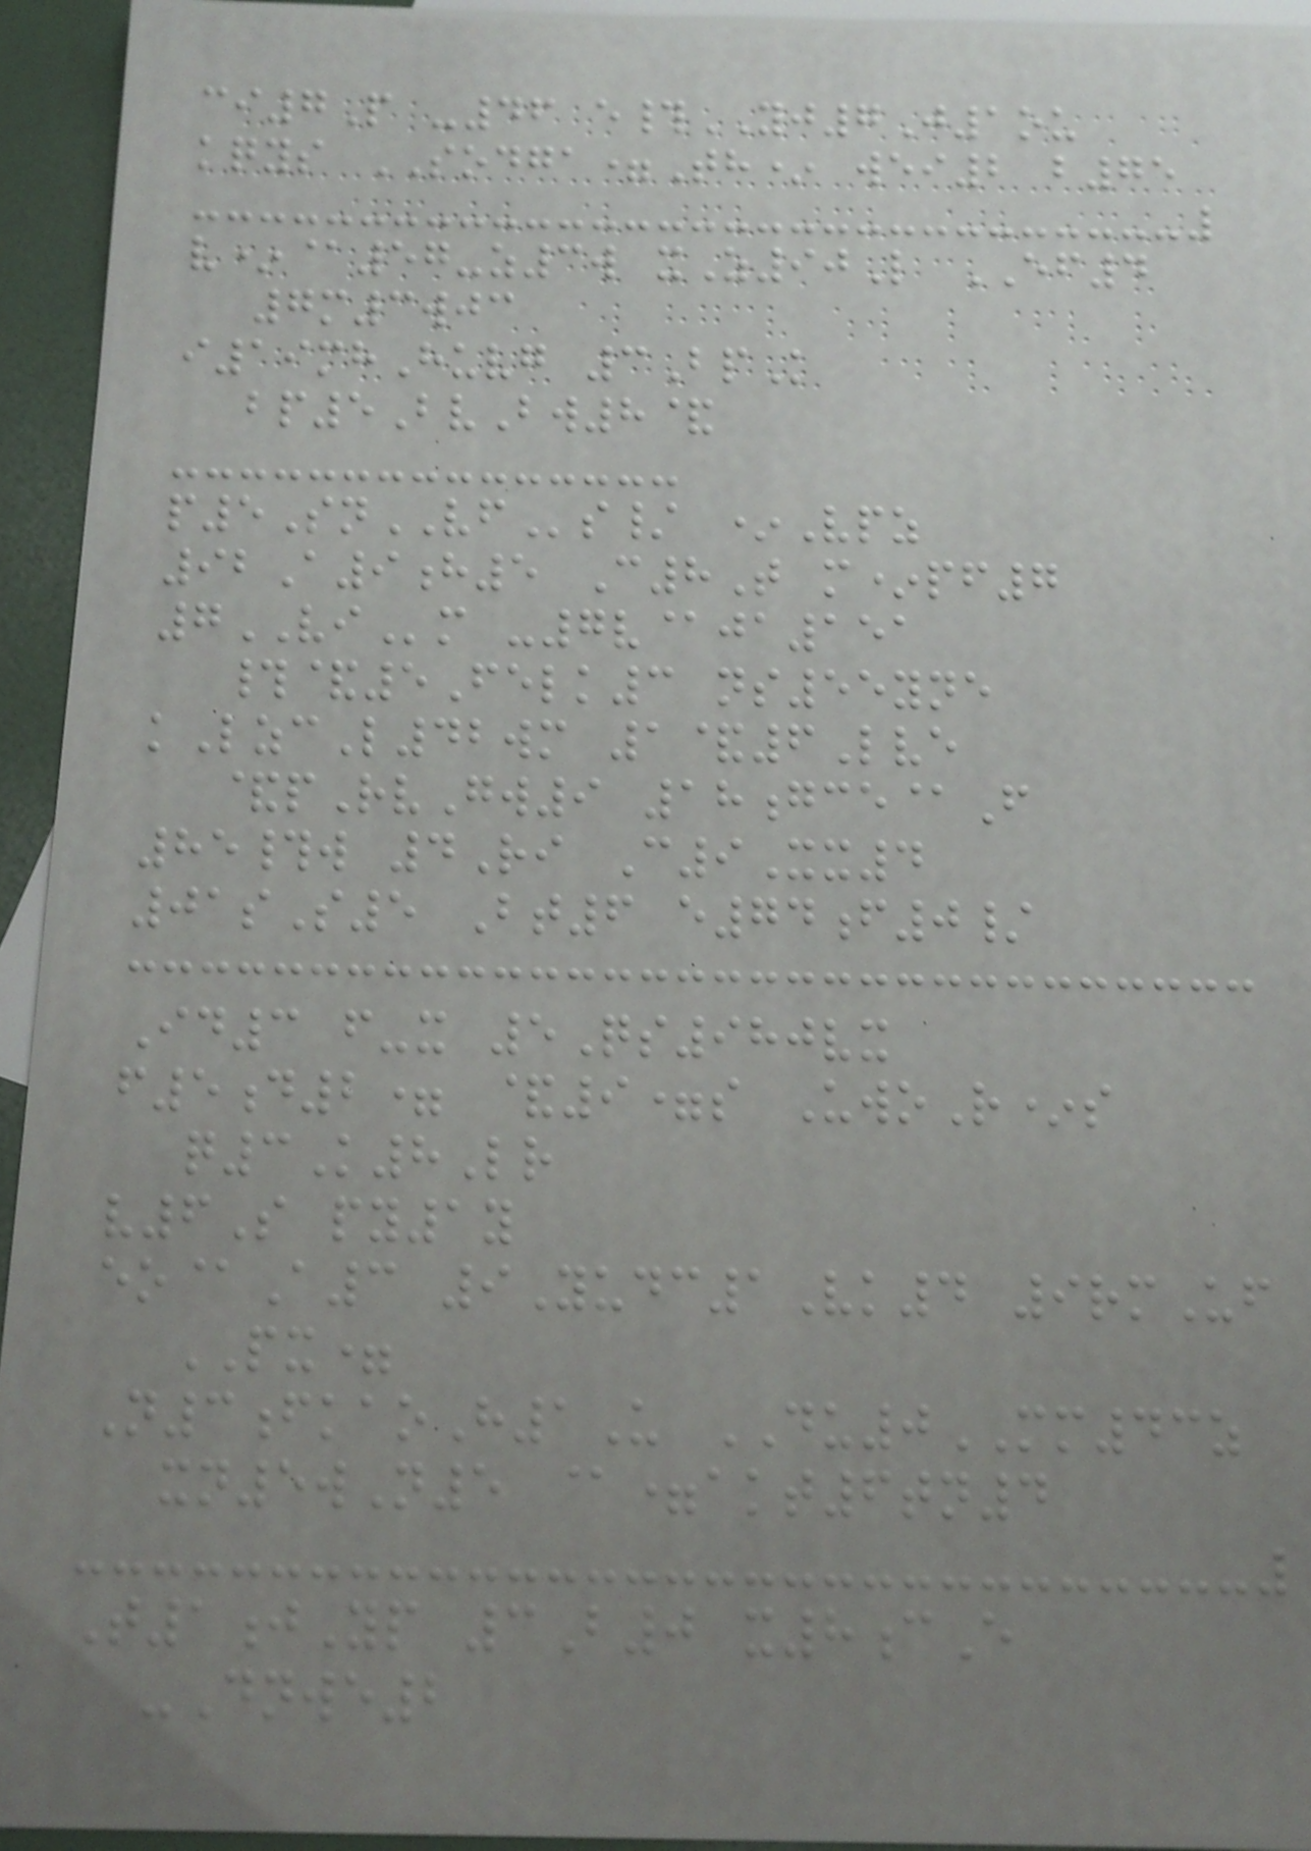ci7P -46 e#YJ7J1ou
kqys SODGA=Th* wei2 b75
v*@57-z3w xZ90L EF4
7m3wjc
i19mhHuvg 3BpK
bp5BvBw8&
p5SnVFs/ *Vpz
92A9h5 C8T m*pf7
7VIm -7v@ja151
#&5Felk3 ns55yne
kLzcL42wm 1&6Lve
&pRvGw9 18gce@F
85#w 4Ri C9Xx4
01sS5 Bt6 e74f0/
Id3 f-x 5Qs980vx
f5d2= &9=s UwoR*s
q3K8Lr
v6S py1y
eo@A3 9Yudc1Vk4 9rmUf
PX=
N3fkaoH1U DU0MM43z
xn5wN5 @=akt6tn4
T1jYp 3B0 x8cE
-Dnwe2
